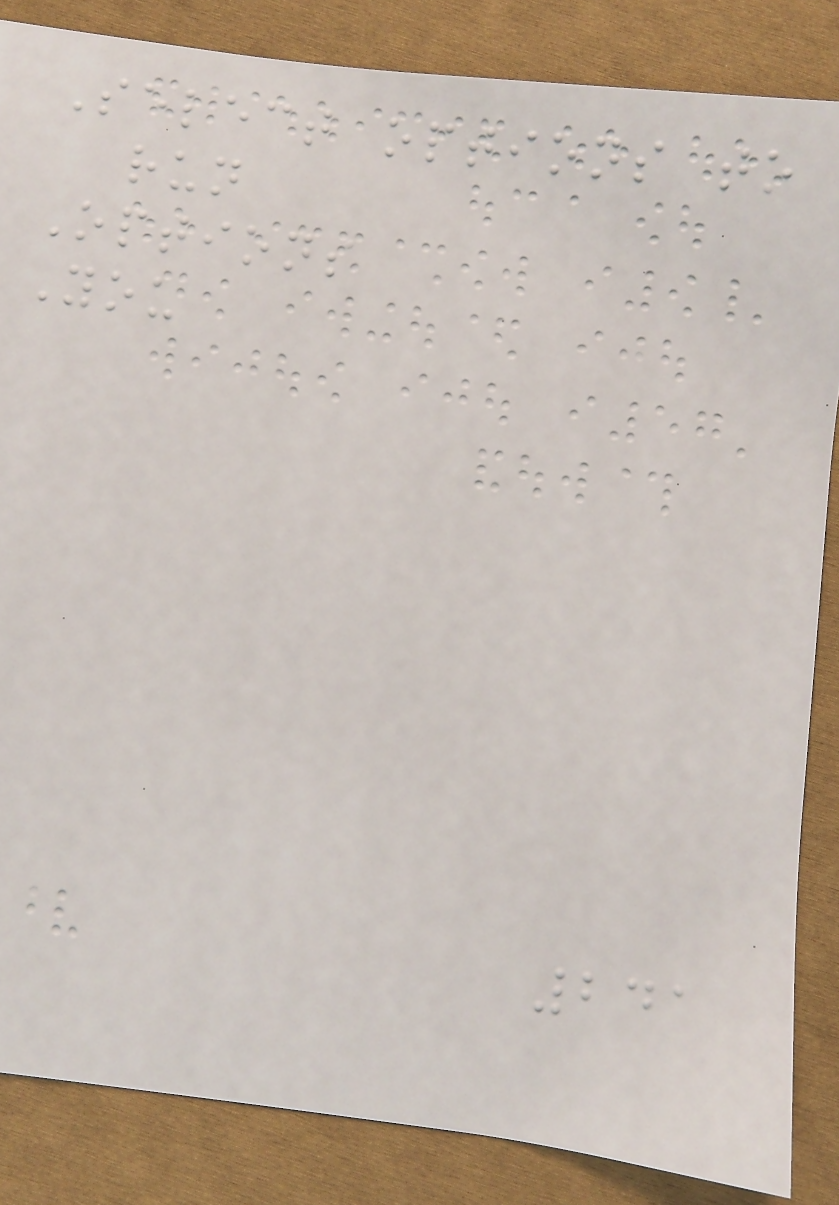Select options to
run
Options
You
241
